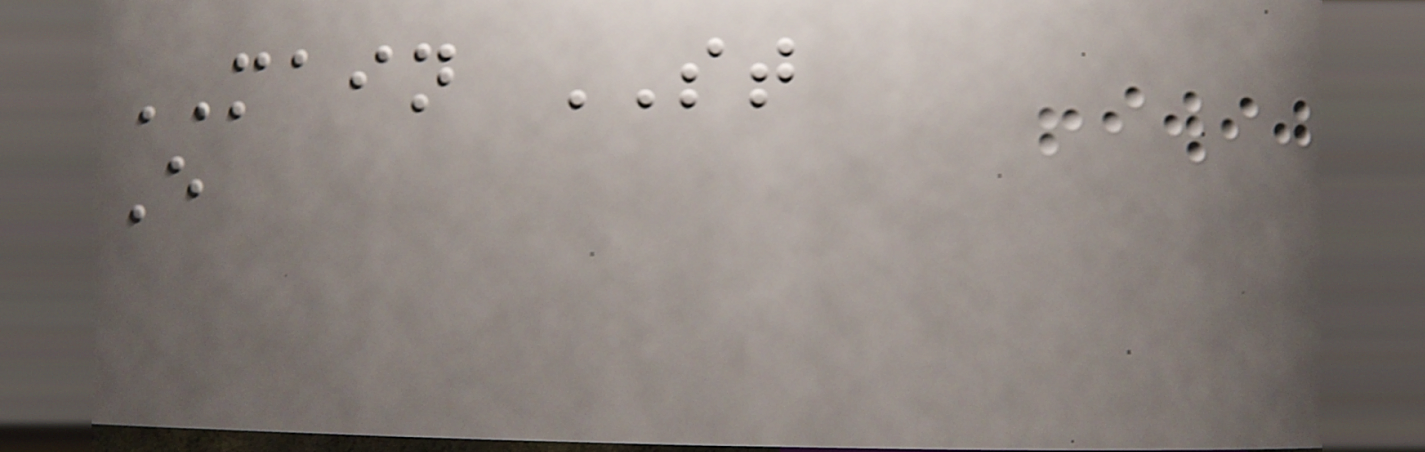MAIN ST
E
